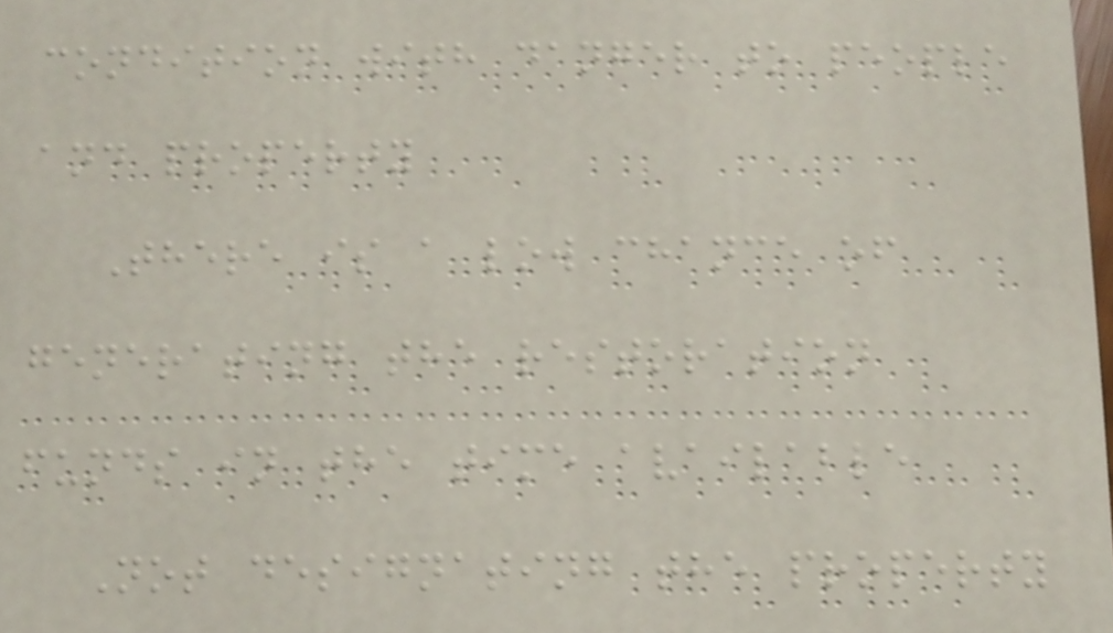condition with danger to people
and property
There is a low chance of
generating the restoration
funds in the time available
Not designating the property
